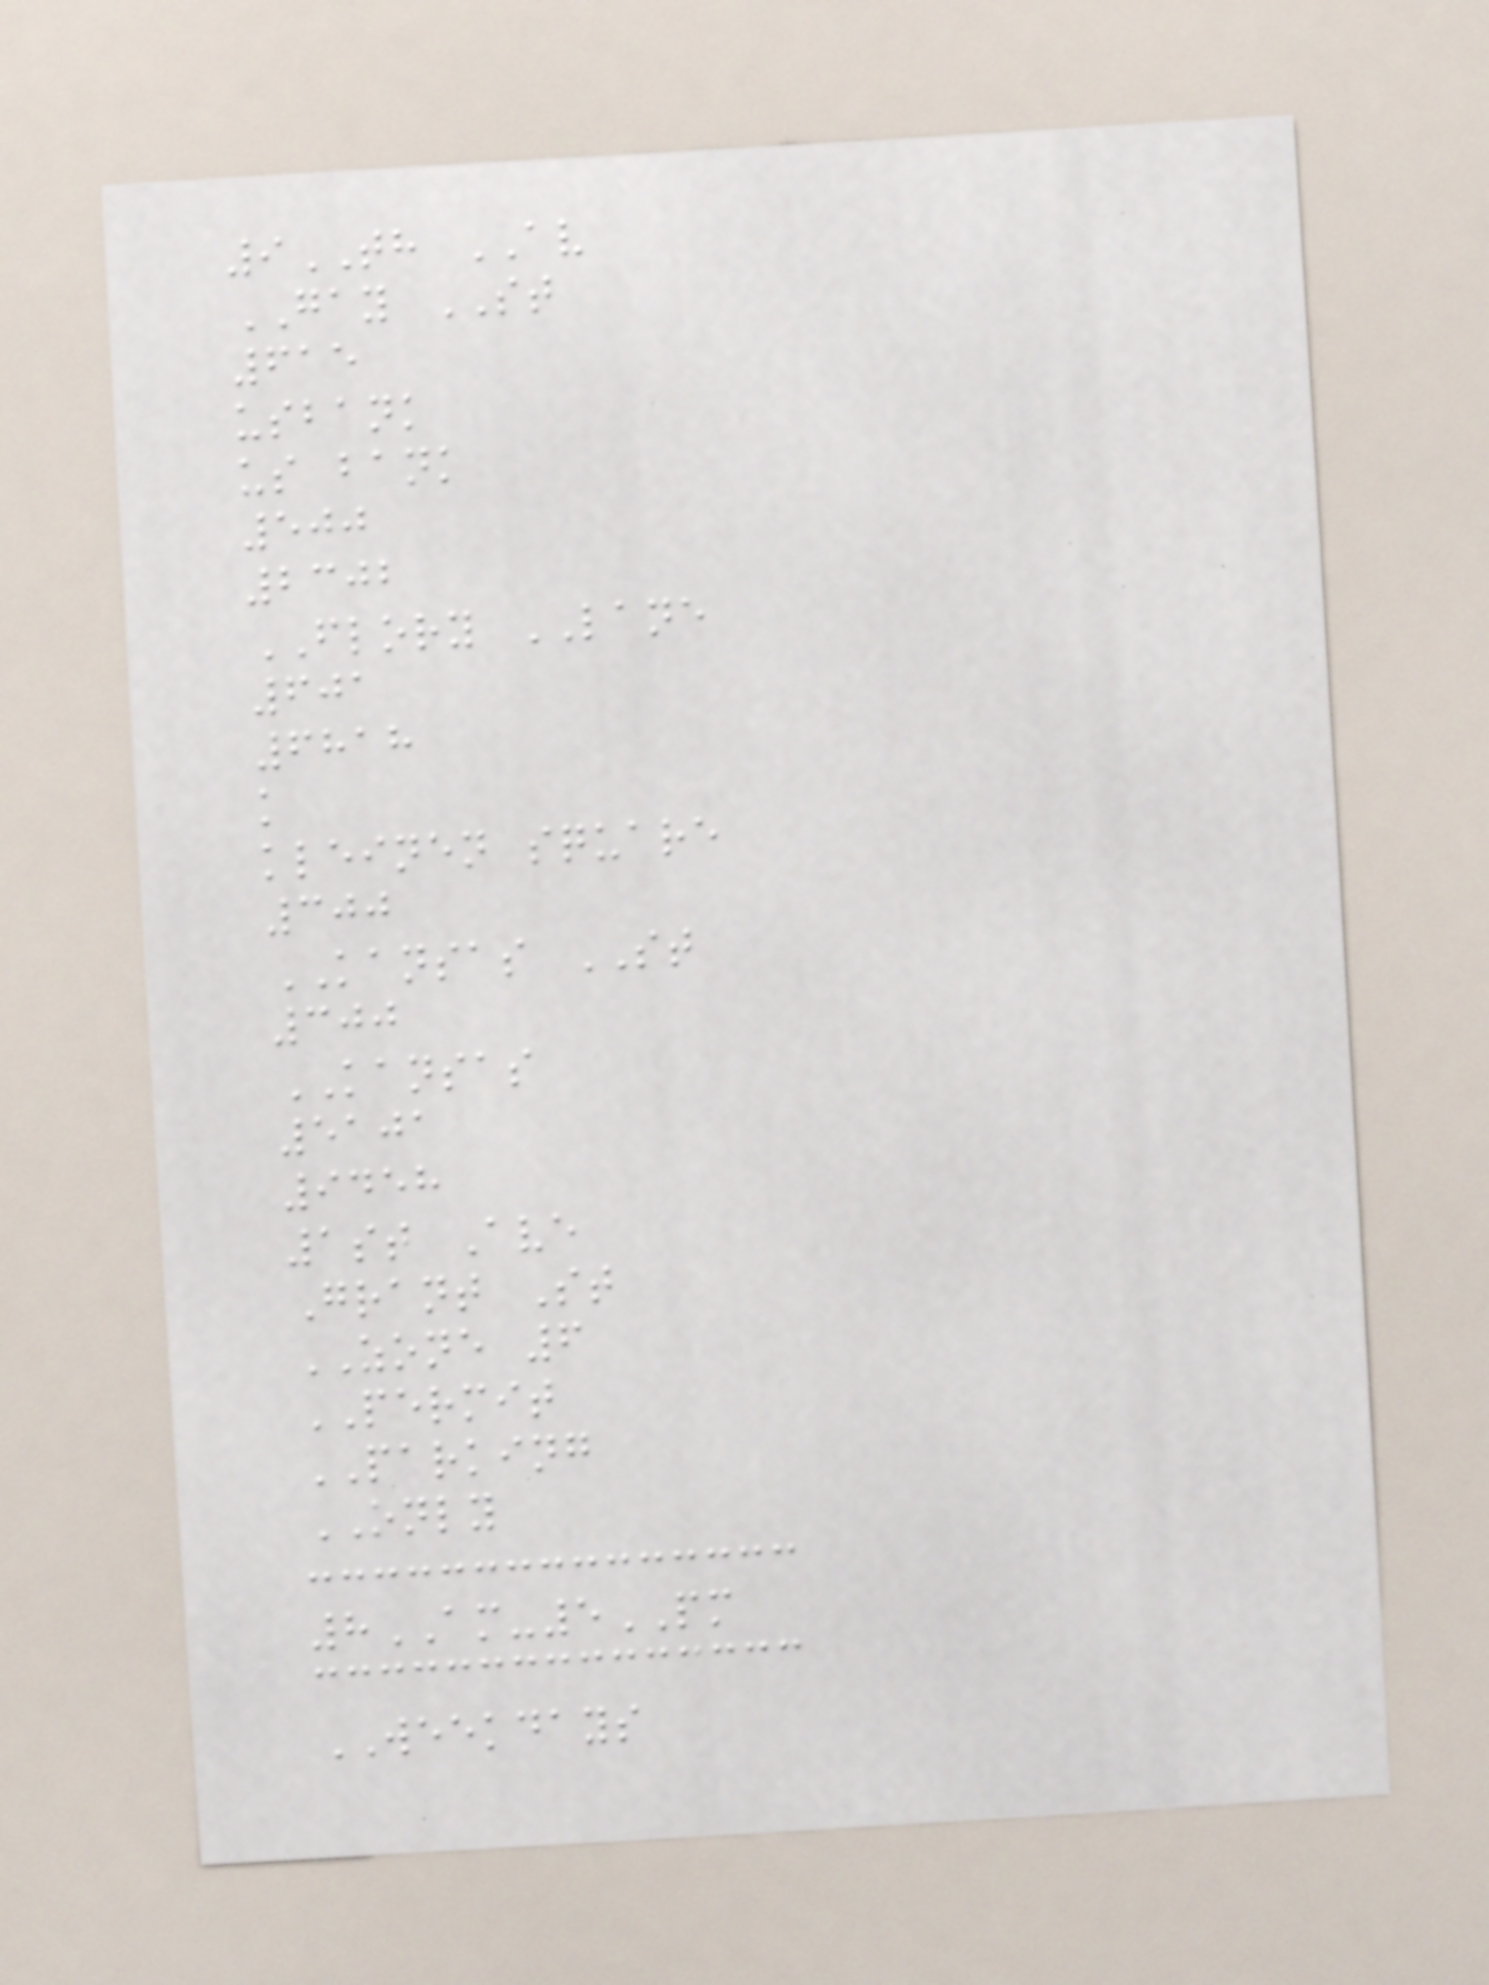9TH AV
GAY ST
615
usbank
us bank
500
2302
FLORY LANE
601
6818
k
kleinen square
300
KANSAS ST
300
KANSAS
5101
9458
1st Ave
Grant St
ZONE 6
PERMIT
PARKING
ONLY
8AM-5PM
WEEKDAYS
